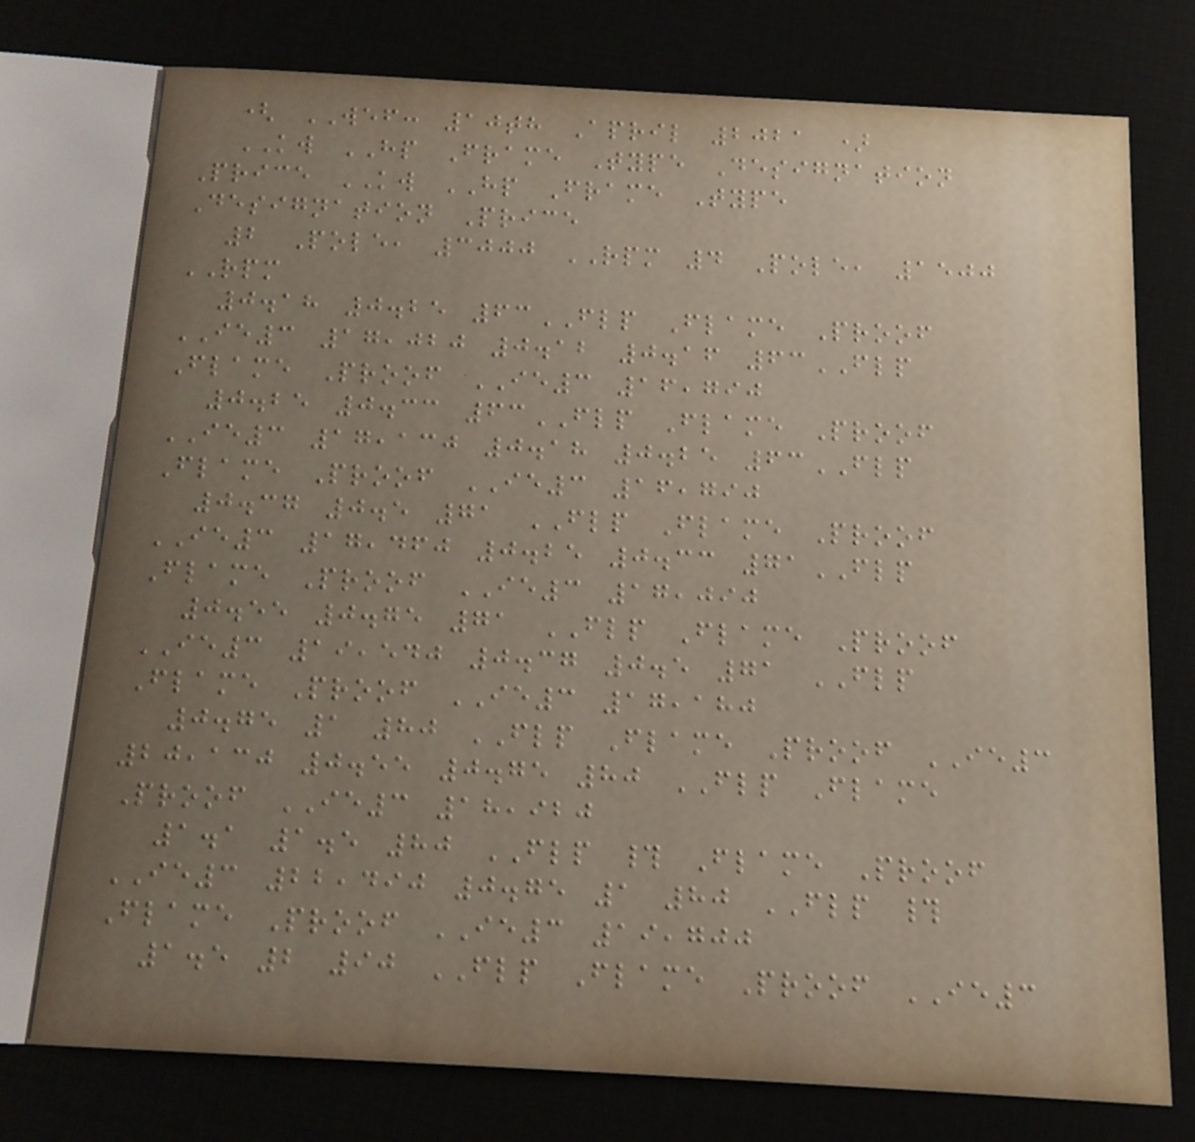( WEF: 10th April 2021 )
KW HP Frame Type Designation
Price KW HP Frame Type
Designation Price
2 Pole, 3000 RPM 4 Pole, 1500
RPM
0.18 0.25 63FLP Flame Proof
IE3 17,020 0.12 0.16 63FLP
Flame Proof IE3 16,790
0.25 0.33 63FLP Flame Proof
IE3 17,130 0.18 0.25 63FLP
Flame Proof IE3 16,790
0.37 0.5 71 FLP Flame Proof
IE3 17,460 0.25 0.33 71FLP
Flame Proof IE3 17,090
0.55 0.75 71 FLP Flame Proof
IE3 19,540 0.37 0.5 71 FLP
Flame Proof IE3 17,180
0.75 1 80 FLP Flame Proof IE3
20,130 0.55 0.75 80 FLP Flame
Proof IE3 18,920
1.1 1.5 80 FLP # Flame Proof
IE3 22,490 0.75 1 80 FLP #
Flame Proof IE3 19,700
1.5 2 90 FLP Flame Proof IE3
